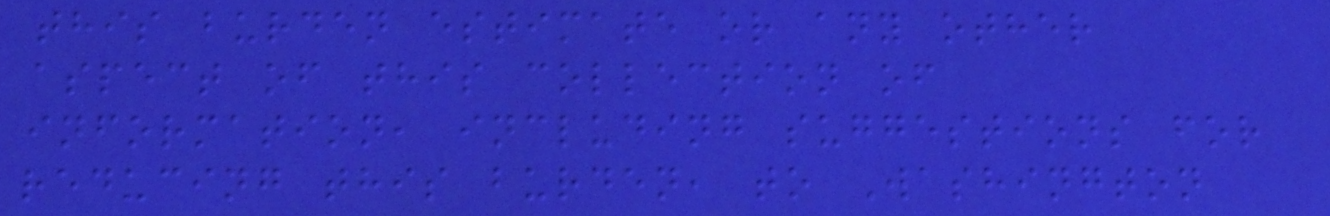this burden estimate or any other
aspect of this collection of
information, including suggestions for
reducing this burden, to Washington
